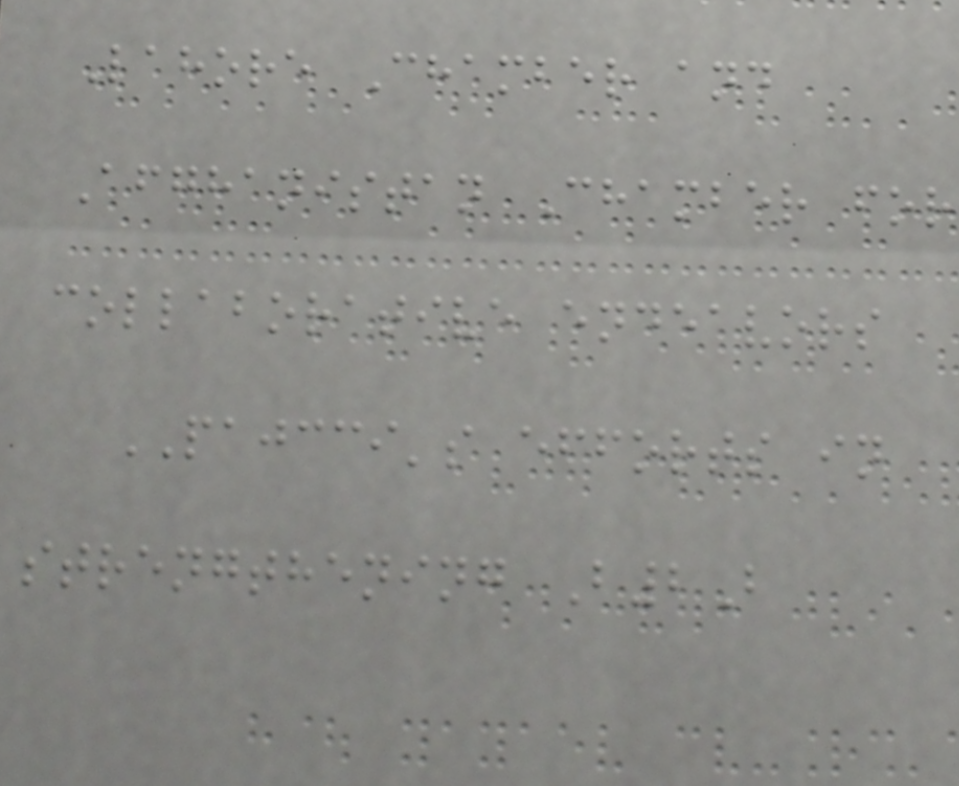Lahore Chamber and
Afghanistan Chamber for
collaborative endeavors
PAJCCI's efforts in
strengthening B2B
